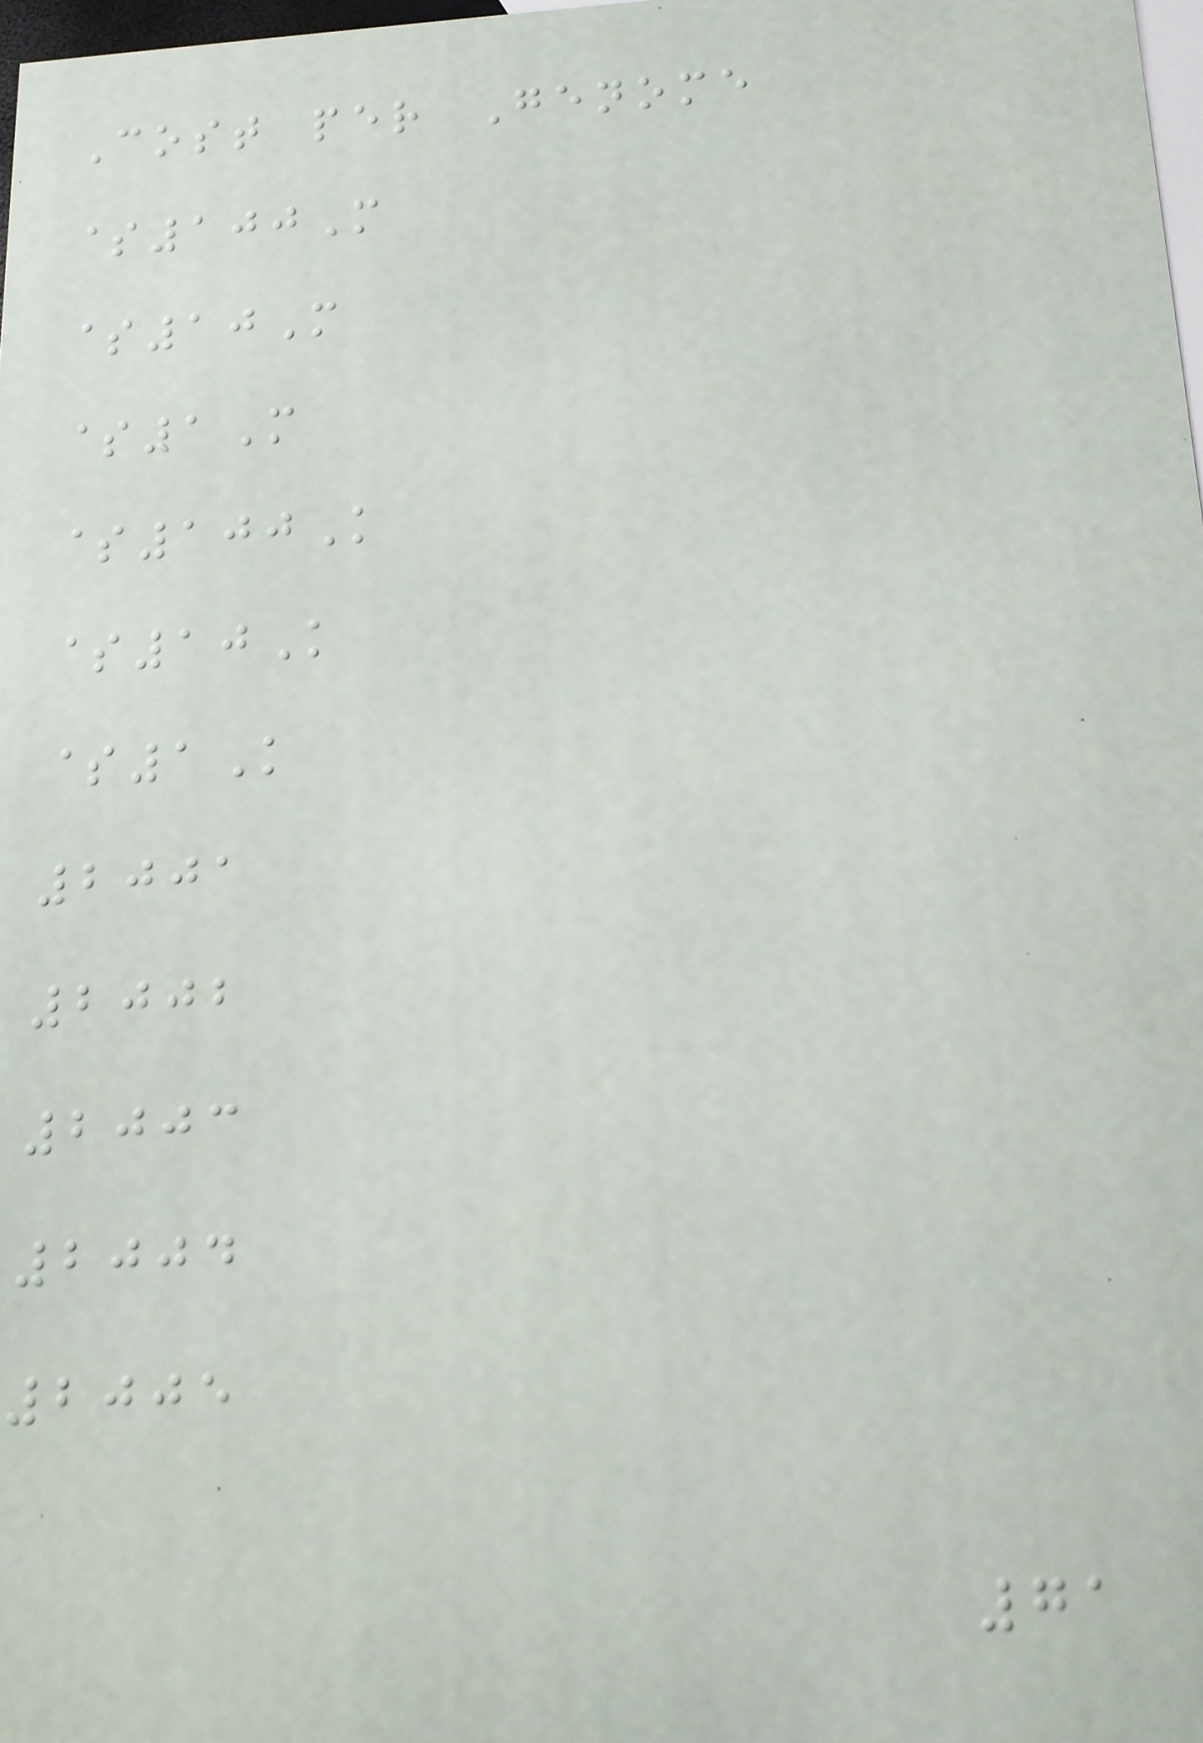Cost per Genome
$100M
$10M
$1M
$100K
$10K
$1K
2001
2002
2003
2004
2005
71
